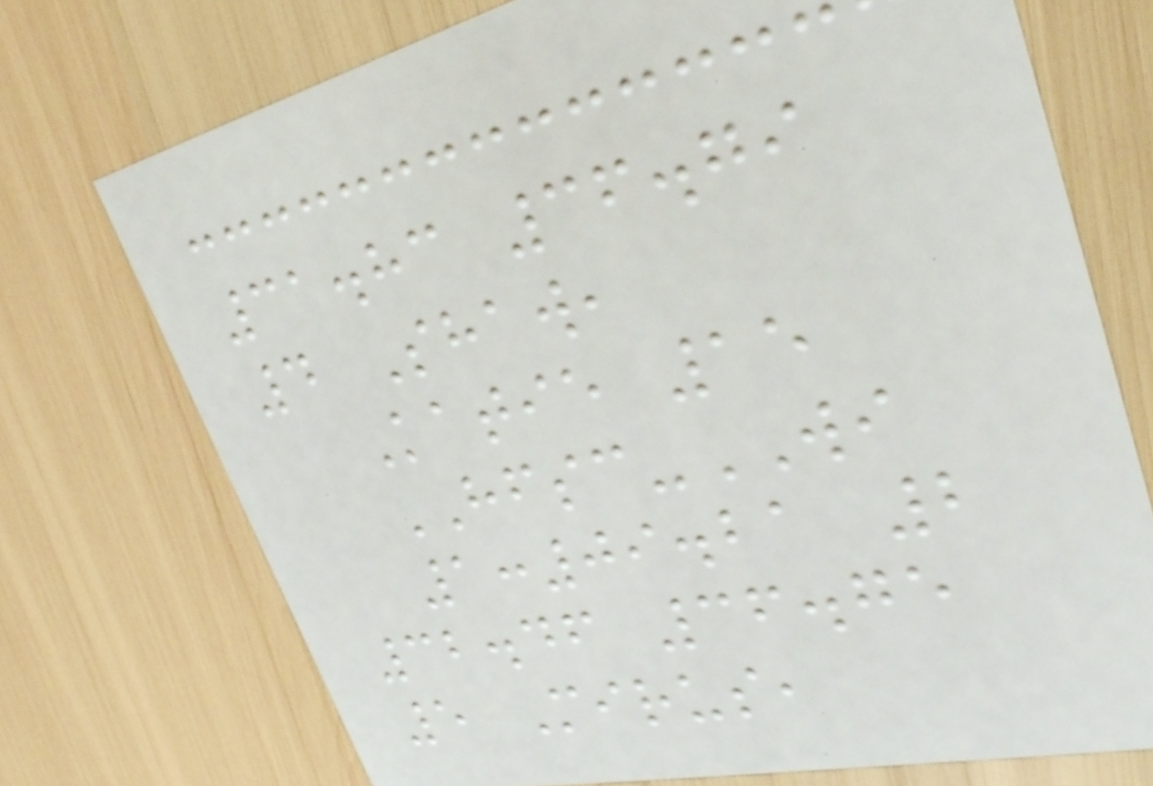31.83 36.79
4 Shaw,
Katie 15
HFSC-WI
1:09.21 2
32.46 36.75
5 Mirus,
